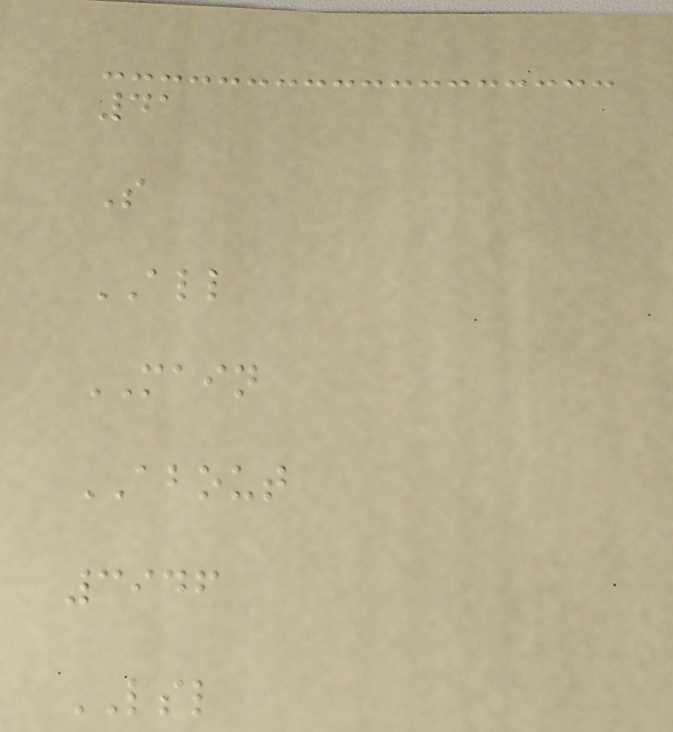41
S
ALL
MAIN
ABOUT
3946
LSL
